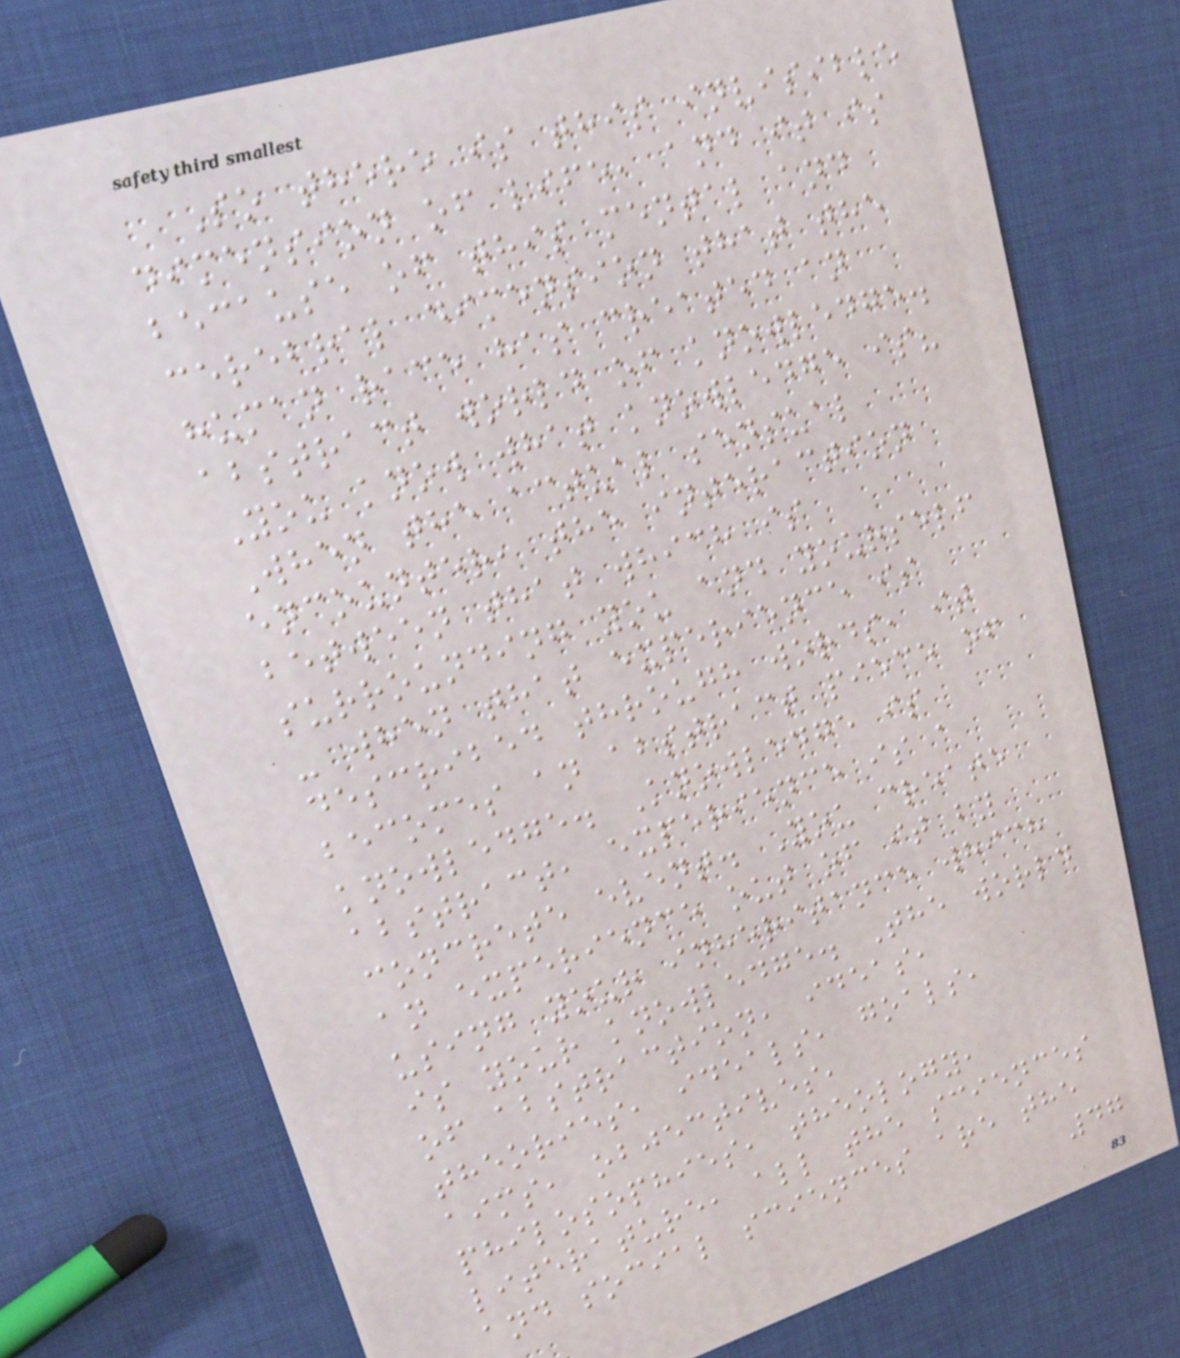So there is this invisible
dimension of life, and it is
because of this mental and
cerebral dimension that the
human race has created an
abstract world of knowledge.
You know what knowledge is?
When the actual sensual
encounter, the interaction
between that which is
surrounding you and yourself
- when that experience is
described through words, it
becomes an abstract piece of
knowledge. Knowledge is
abstract, experience is a
concrete event. You create
an experience out of it by
using your inheritance which
is your knowledge. The world
of abstraction, ideas,
theories, ideals, goals,
aims, objectives,
philosophies, theology,
literature, all the sciences
and social sciences are the
47
